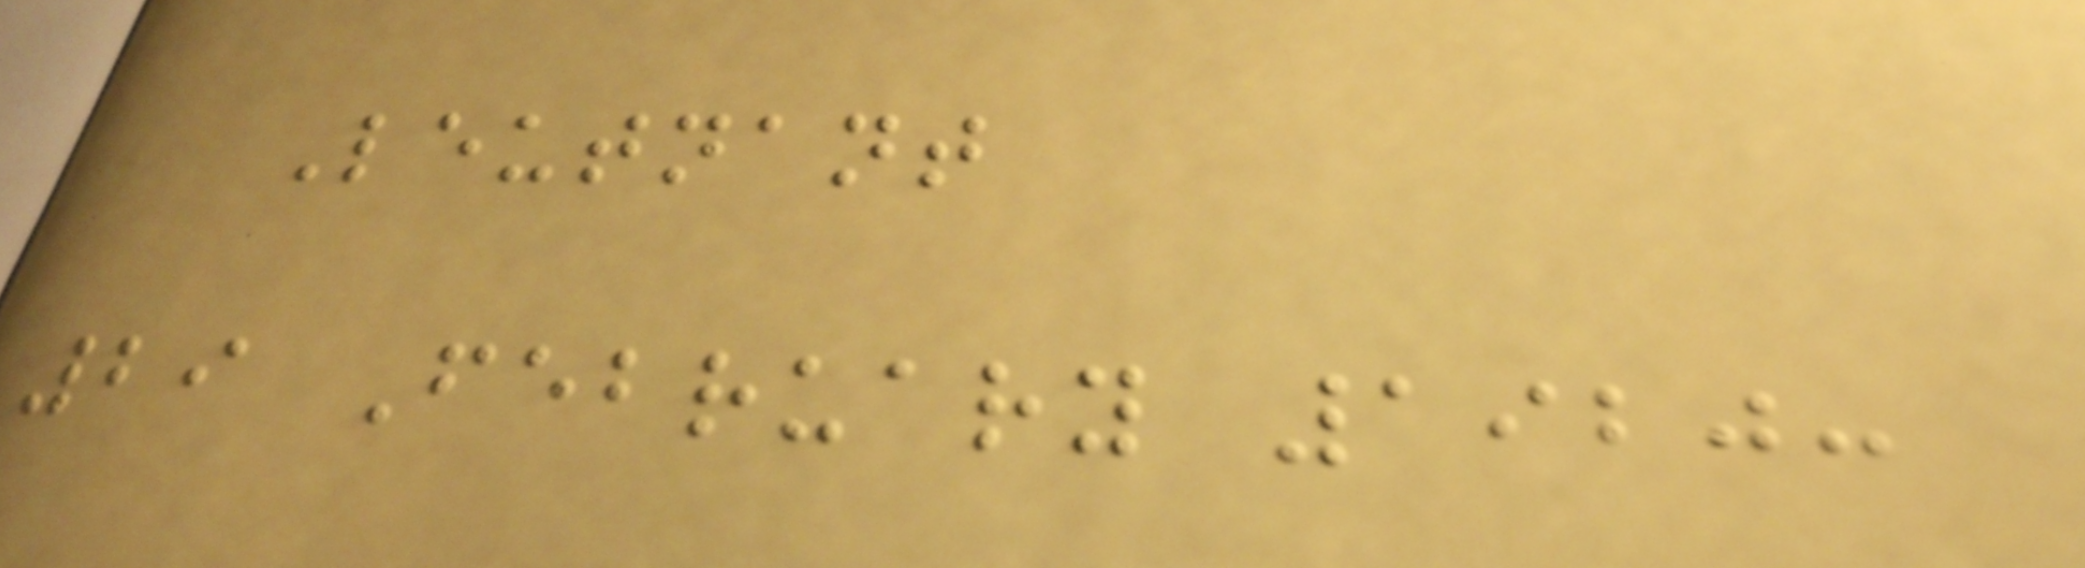Leutnant
29 February 1920:
